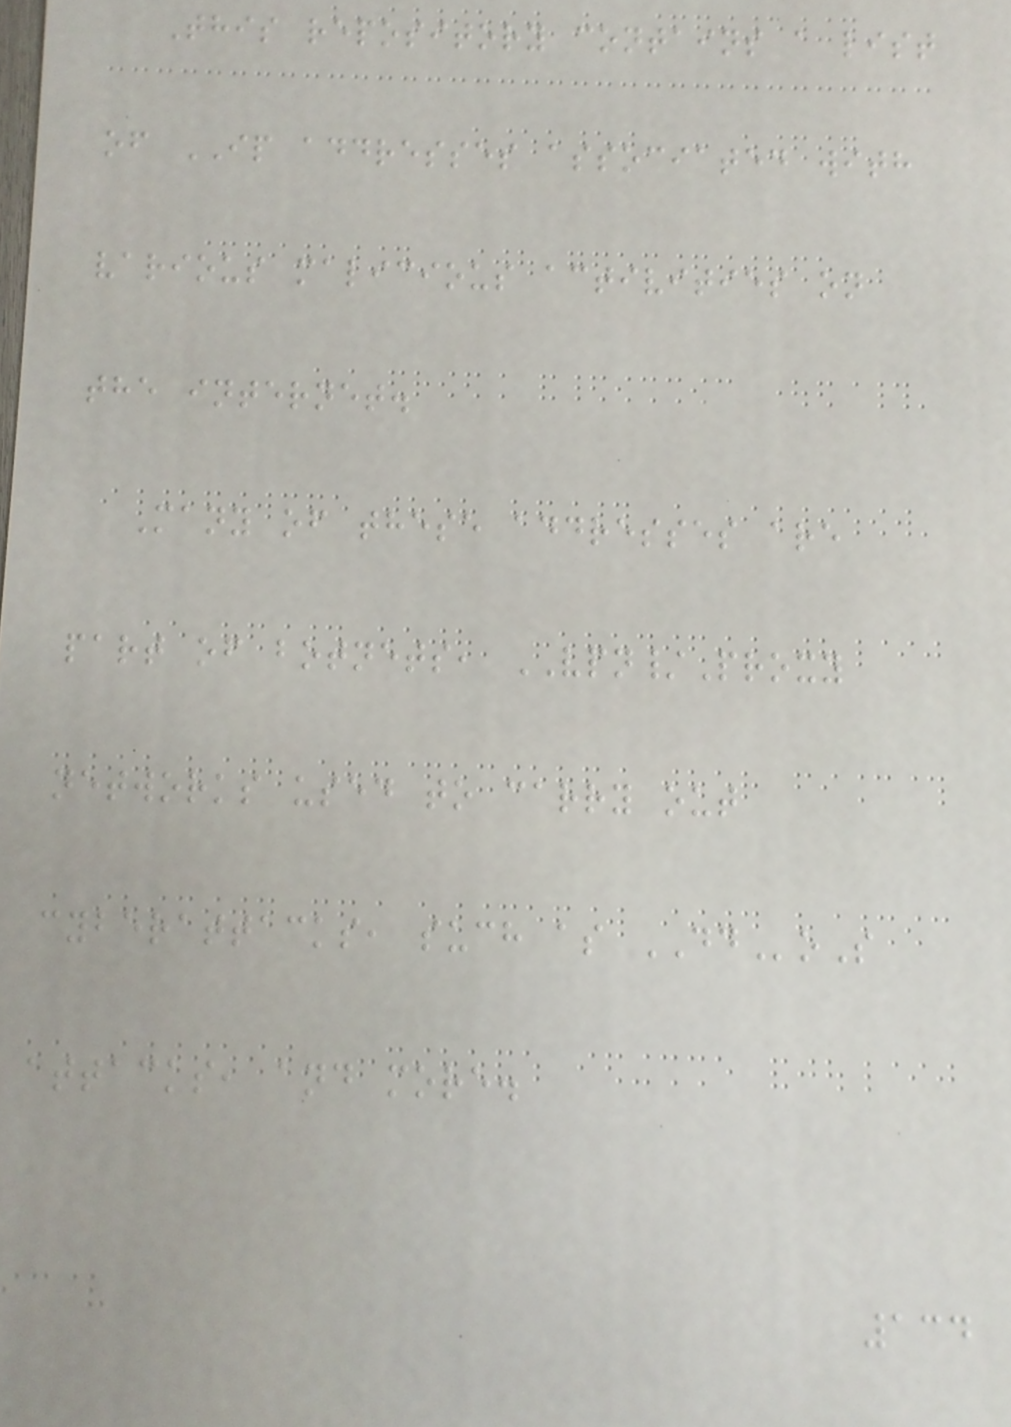This repository contains a list
of IP addresses associated with
various malicious activities on
the internet.
Many of these addresses are
part of botnets, VPN/Proxy
networks used to carry out
cyberattacks, such as DDoS
attacks, and more.
134
